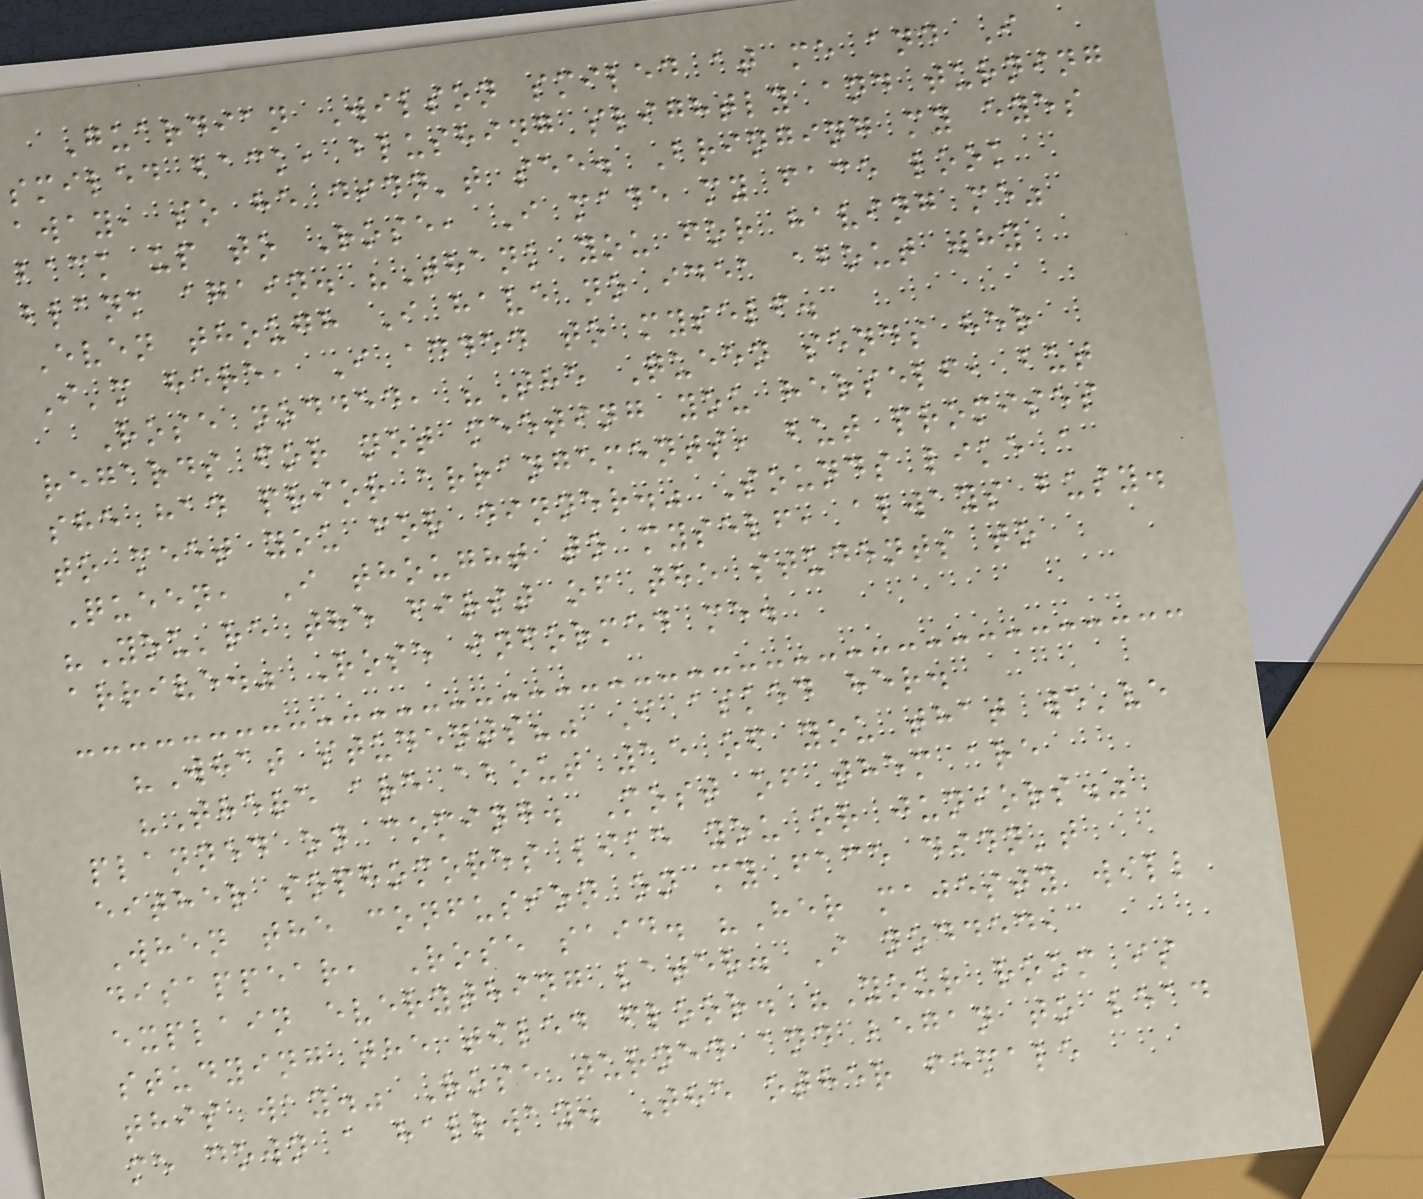Guardian Wilson smiled at me and I
smiled back, blushing slightly and turning
away, so he didn't see. Bringing my eyes
back up to Rose, I made my face look
blank again. "Thank you for having me"
Even though I have no idea about why
I'm here, I added to myself.
Rose nodded, "The Queen sends her
regards for not meeting you herself, but
she had prior arrangements, but promises
to meet you for dinner." Sounds like a
Queen, I thought to myself, always busy.
"You're the first of the students to
arrive." Rose informed me.
"What students?" I asked her.
"There are about 15 of you that we've
planned on coming. Most of them are
either sophomores like you or juniors."
When the confusion on my face didn't
disappear, Rose said. "Her majesty will
explain everything later. I nodded,
studying the tiled floor. "Your room is
this way." Rose turned and began to lead
me down a hallway. The other female
